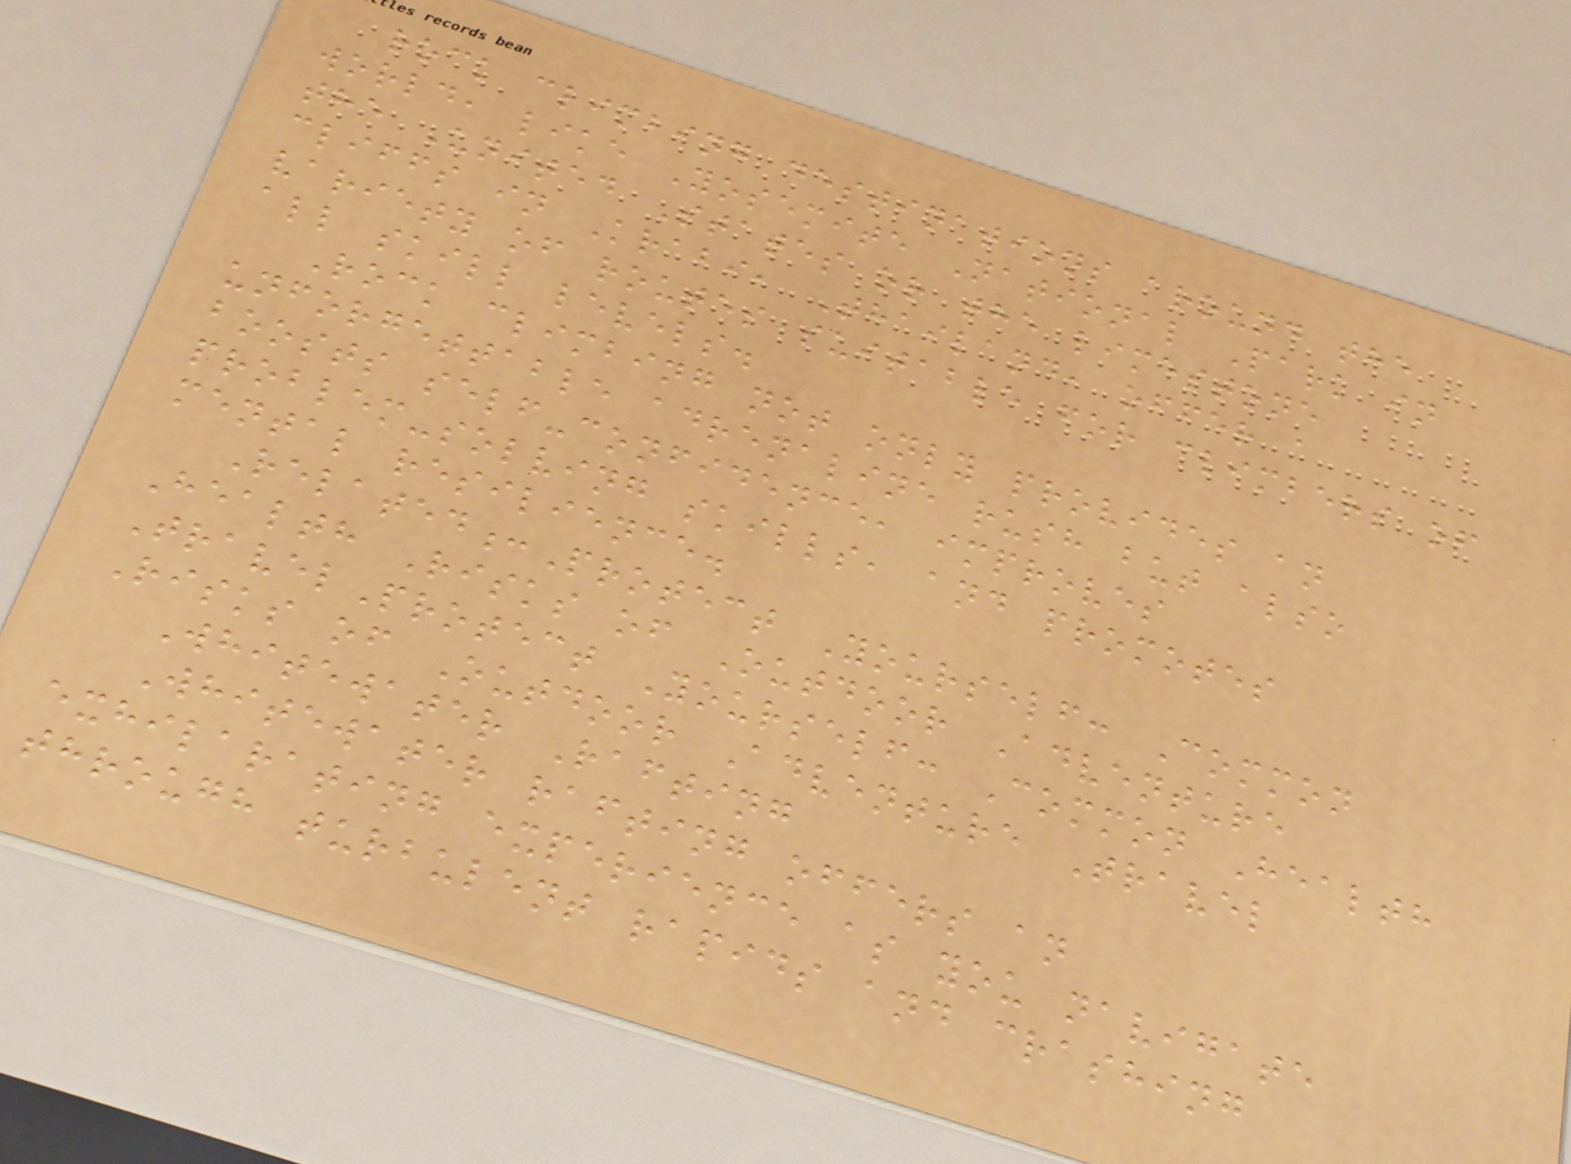rock climbing destinations around the
world, like Yosemite National Park in
the United States or the limestone
cliffs in Krabi, Thailand, offer a
variety of routes suitable for climbers of
all skill levels.
Rock climbing not only provides an
unforgettable adrenaline rush but also
boosts self-confidence, improves
problem-solving skills, and promotes
mental resilience.
Related:Protect Yourself: Common
Health Risks of Outdoor Adventure
TravelProtect Yourself: Common Health
Risks of Outdoor Adventure Travel
Whitewater Rafting
Whitewater rafting offers an
exhilarating experience as you navigate
through turbulent rapids and crashing
